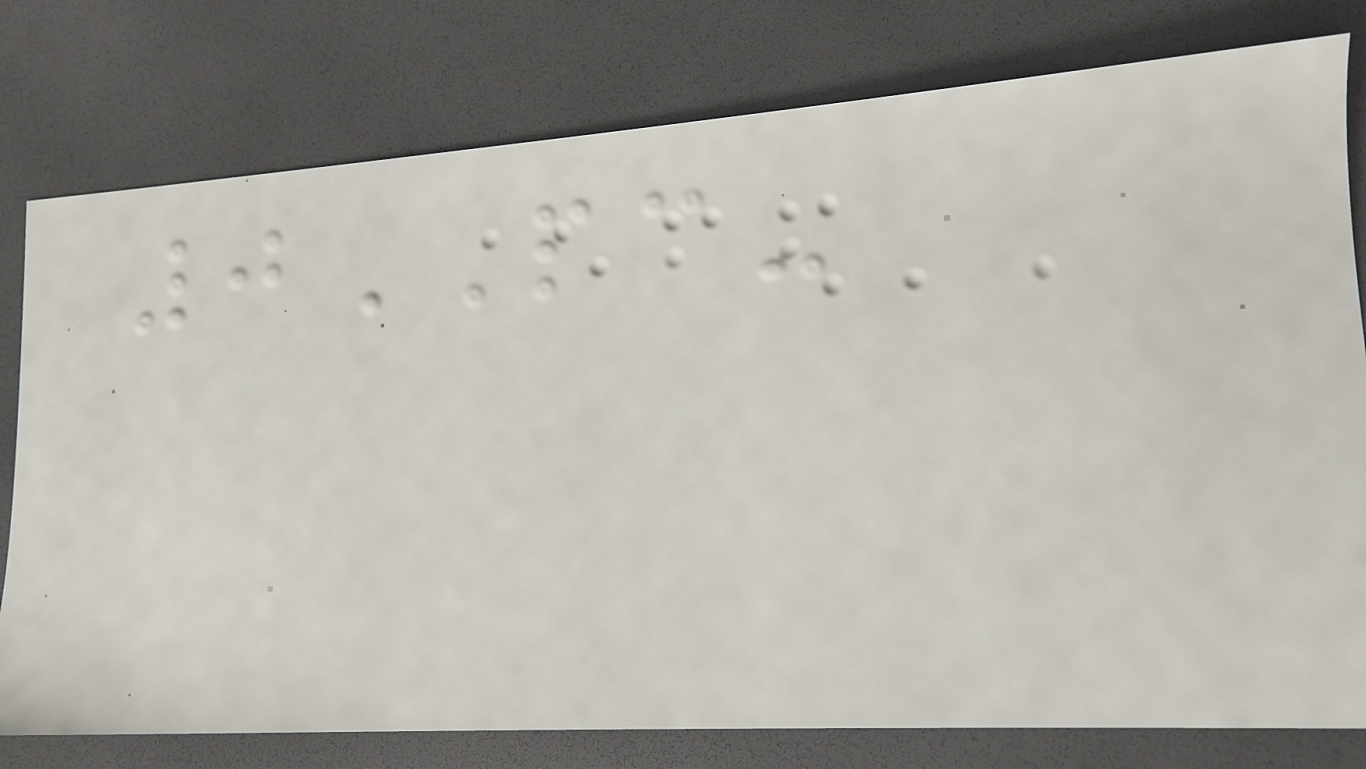0PC-
